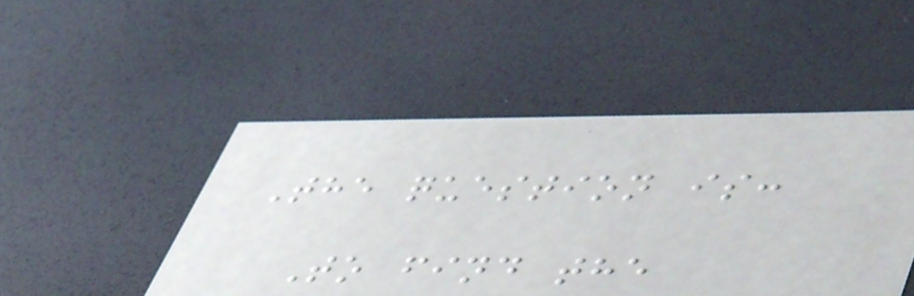The question is:
To find the
